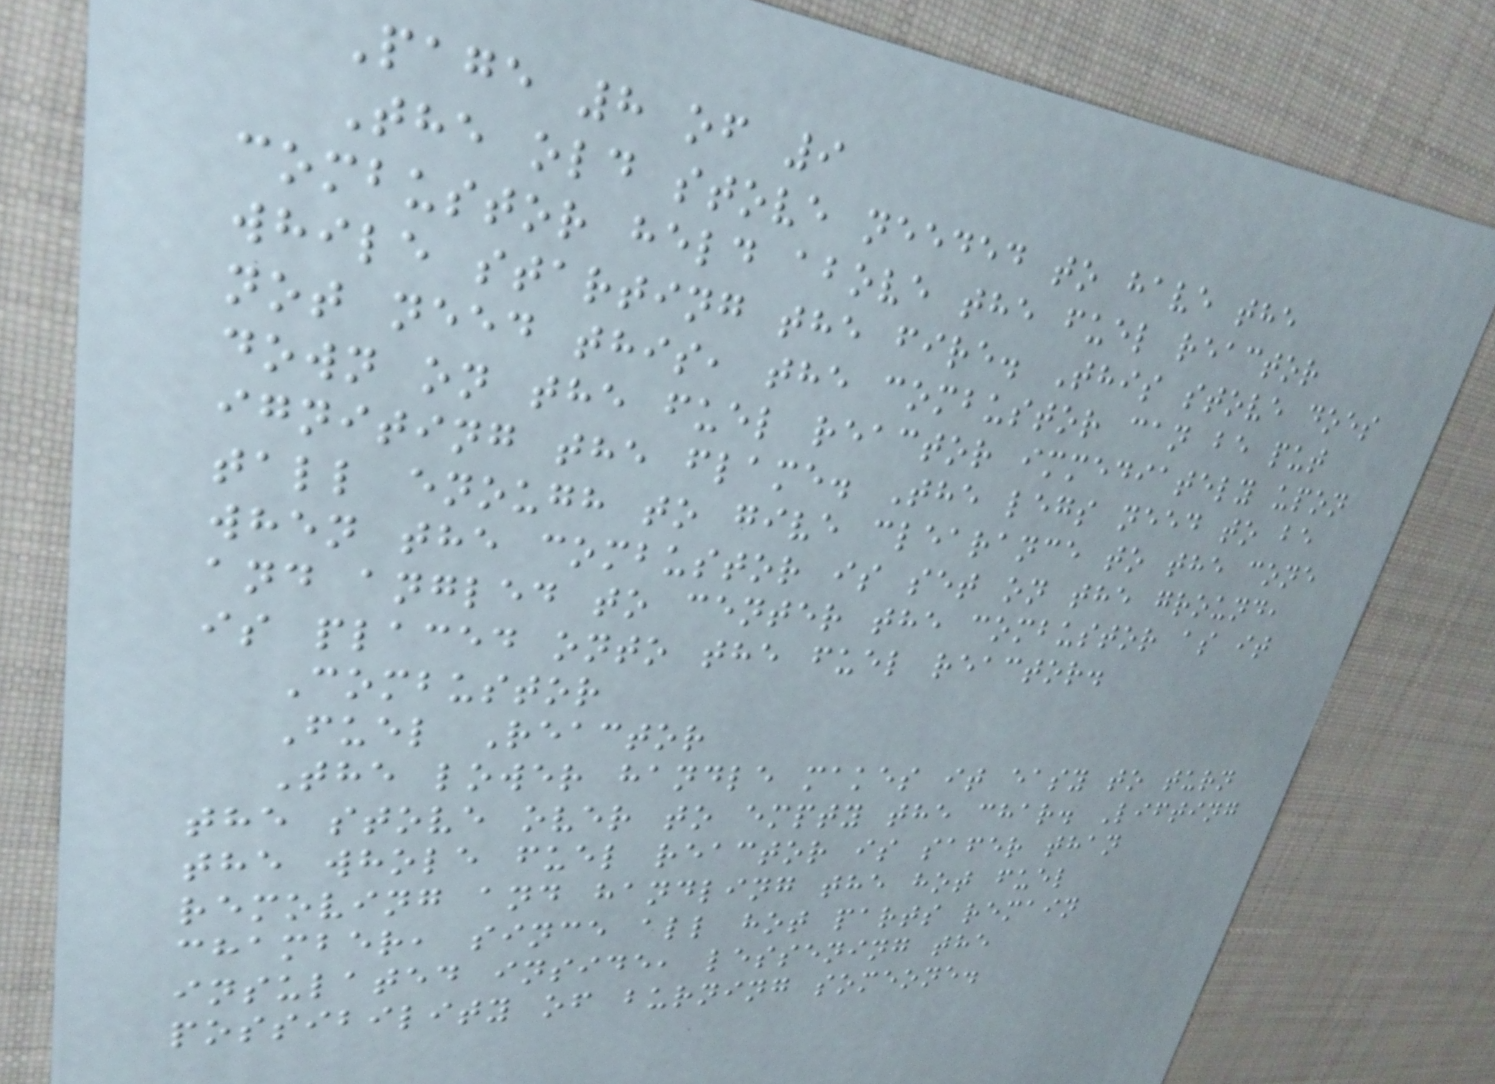Page 8 of 9
The old stove needed to have the
combustor held above the fuel reactor
while starting the fire. This stove does
not need this, the combustor can be put
down on the fuel reactor immediately upon
igniting the flame. The legs need to be
tall enough to give clearance to the cone
when the combustor is set on the ground,
and angled to center the combustor as it
is placed onto the fuel reactor.
Combustor
Fuel Reactor
The lower handle makes it easy to turn
the stove over to empty the char. Lifting
the whole fuel reactor is safer than
removing and handling the hot fuel
chamber, since all hot parts remain
insulated inside, lessening the
possibility of burning someone.
